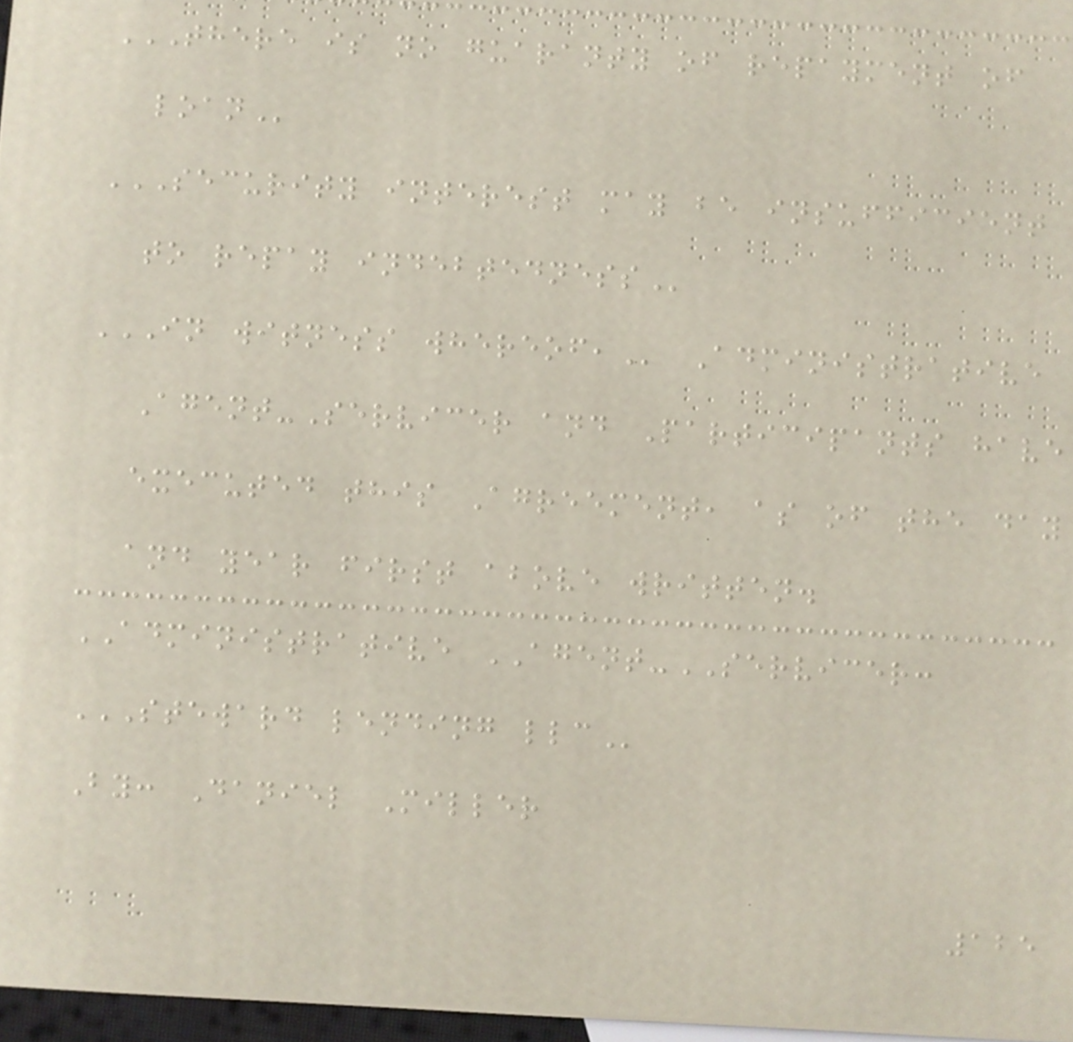THERE IS NO GUARANTY OF REPAYMENT OF
LOAN
SECURITY INTEREST MAY BE INSUFFICIENT
TO REPAY INDEBTEDNESS
IN WITNESS WHEREOF, Administrative
Agent-Servicer and Participants have
executed this Agreement, as of the day
and year first above written.
ADMINISTRATIVE AGENT-SERVICER:
STEWARD LENDING LLC
By: Daniel Miller
125
